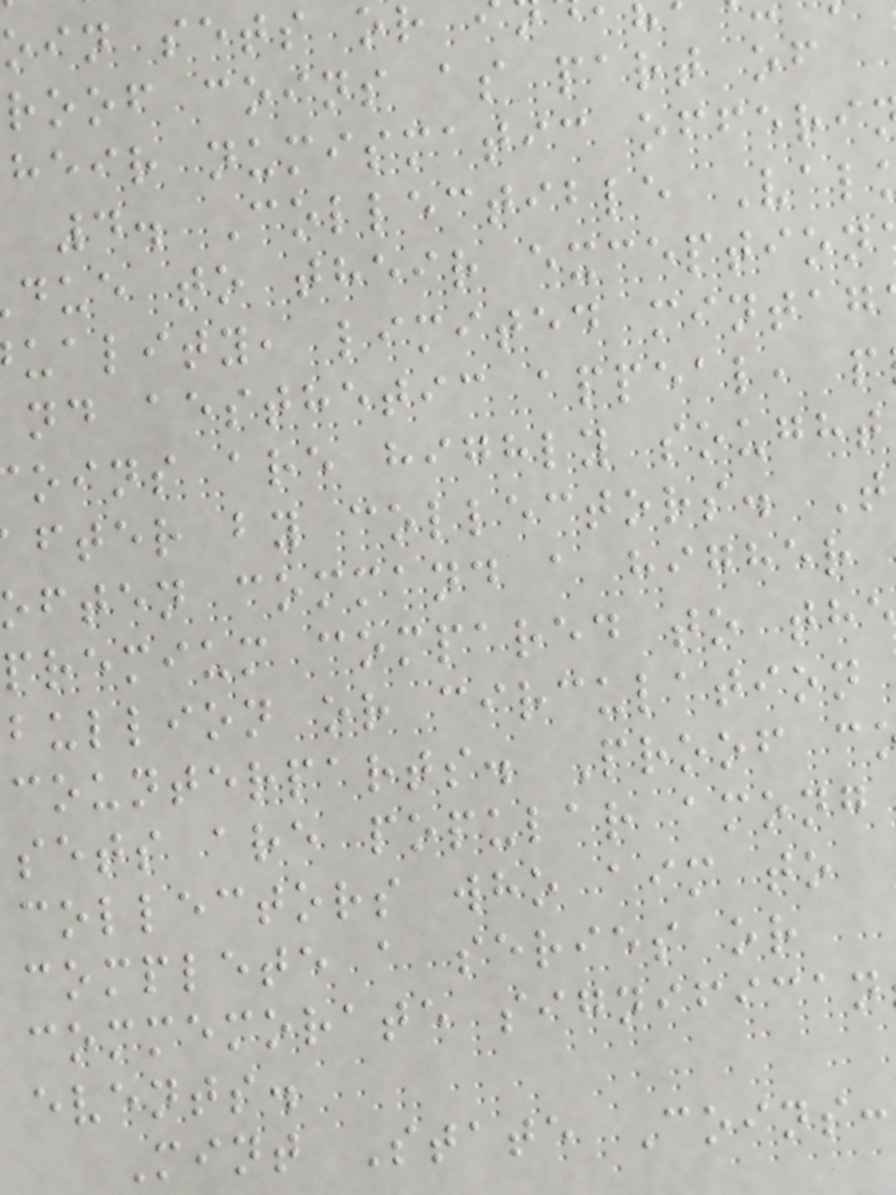oin sets or
roof coins as part of
heir numismatic offeri
4. Collectible Val
due to their exception
uality, limited mintag
nd aesthetic appeal, p
oins are highly sought
fter by collectors. T
often command a higher
premium compared to the
bullion or circulation
counterparts. Proof c
sets are popular among
collectors who aim to
complete a series or
commemorate significan
events.
Mint State Coins:
